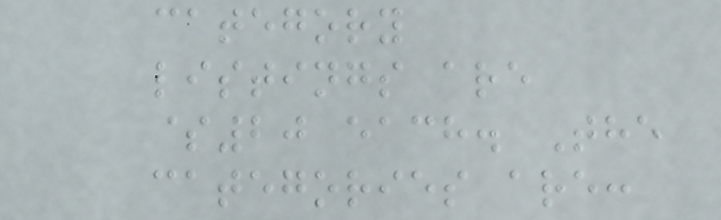category
listings are
$20 each. The
categories are:
